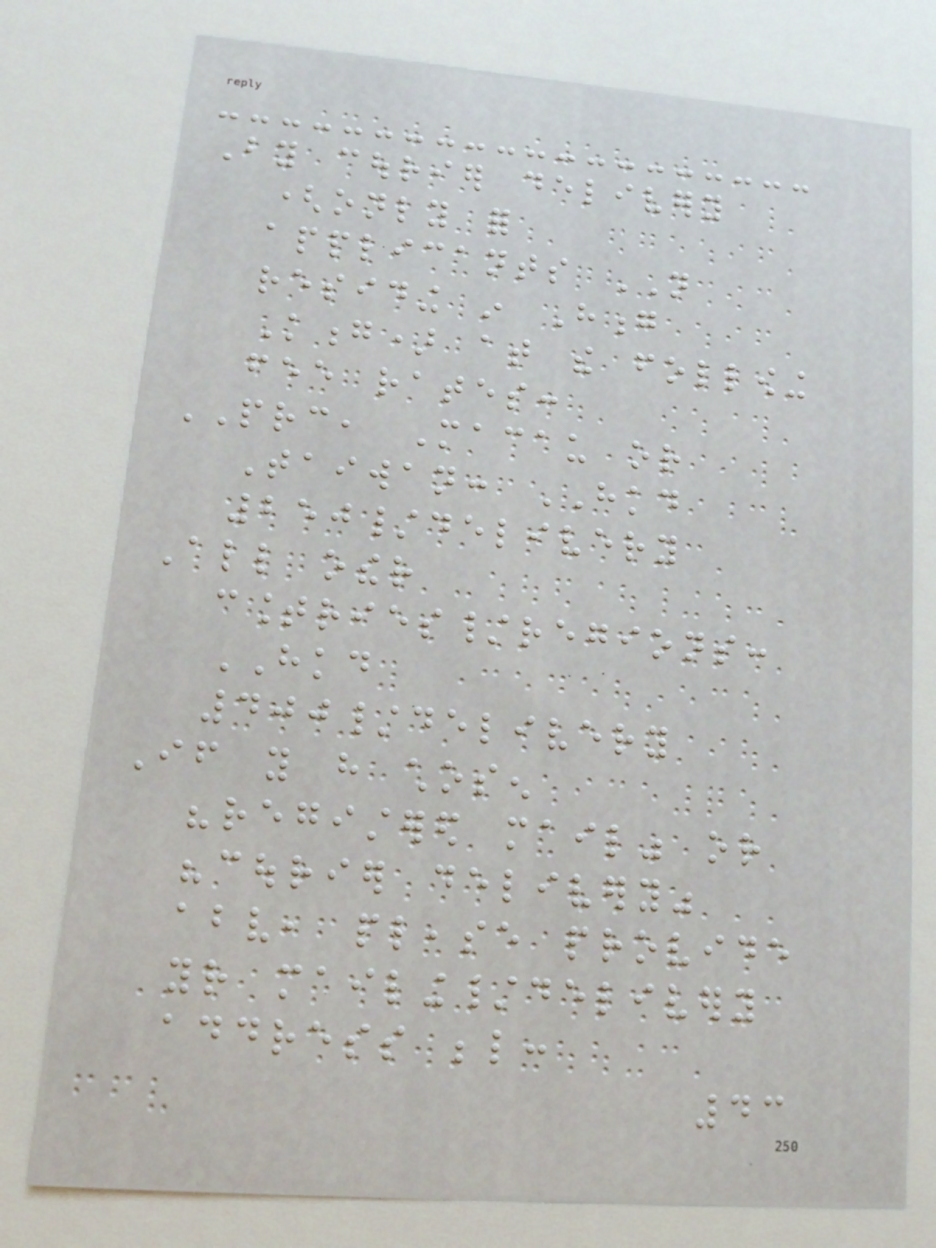By courier delivery
(only for
applicants NOT
residing in Hong
Kong) at the following
fee rates:
PRC, Macau or
Taiwan: HKD
250/delivery
All other
countries/regions:
HKD
400/delivery
If you have chosen
"registered mail" or
"courier delivery"
above, please provide
your mailing/delivery
address below:
43
